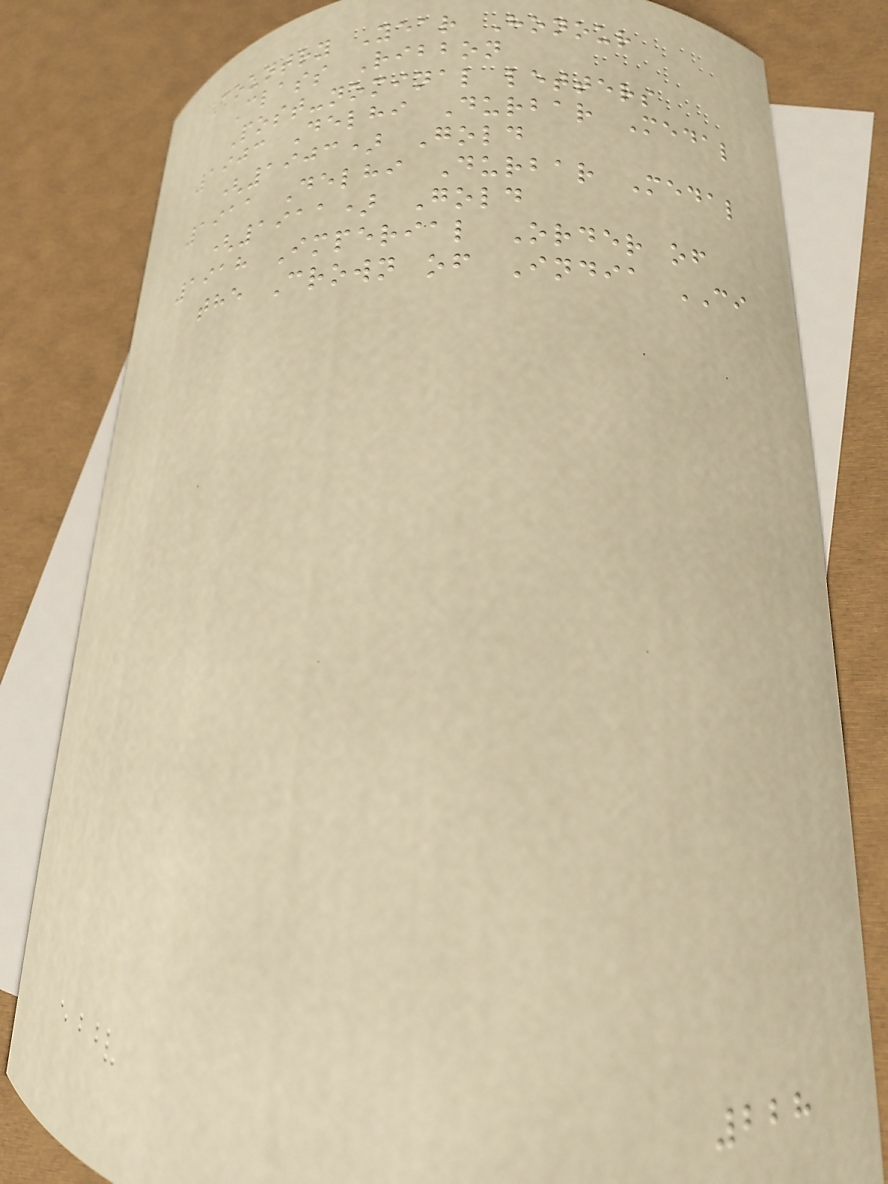Country Year Honour
Class Ribbon
Post-nominal letters
1903 Delhi Durbar Medal
(1903) Gold
1911 Delhi Durbar Medal
(1911) Gold
1918 Imperial Order of
the Crown of India CI
228
